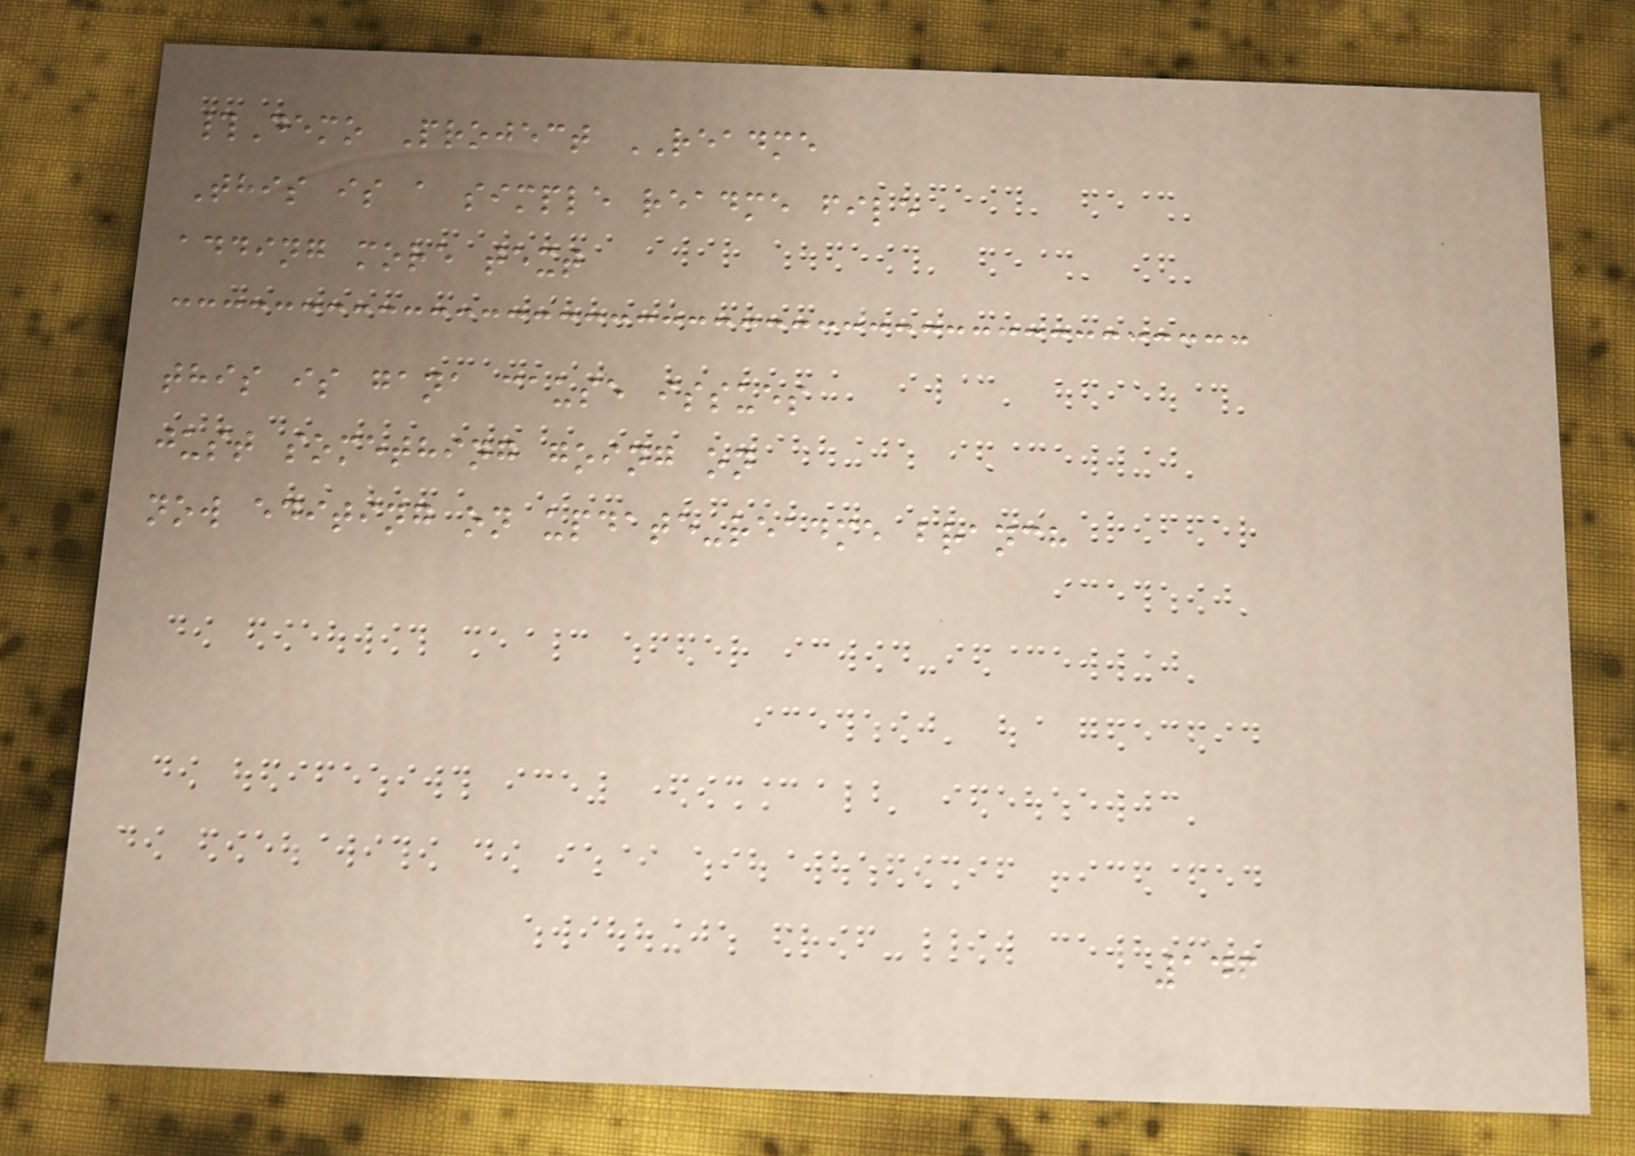#Demo Project README
This is a simple readme file
adding more text
this is gana cause issues
just something going on
now editing on update-readme branch
146
